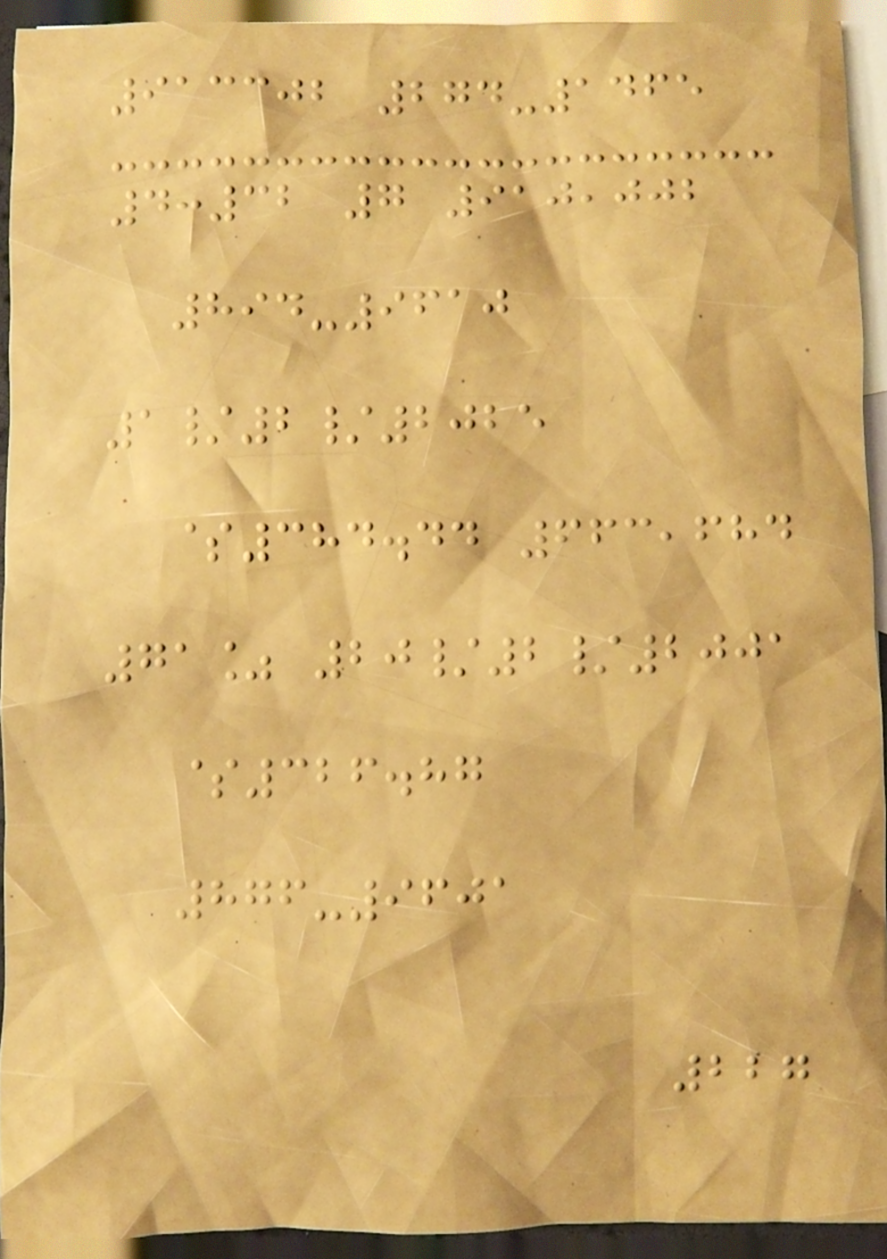913302 274-1465
4:32 7 910,002
894-9610
1/2/2025
$384.44 663,684
71% 20/2/2001
$326.87
876-9601
227
